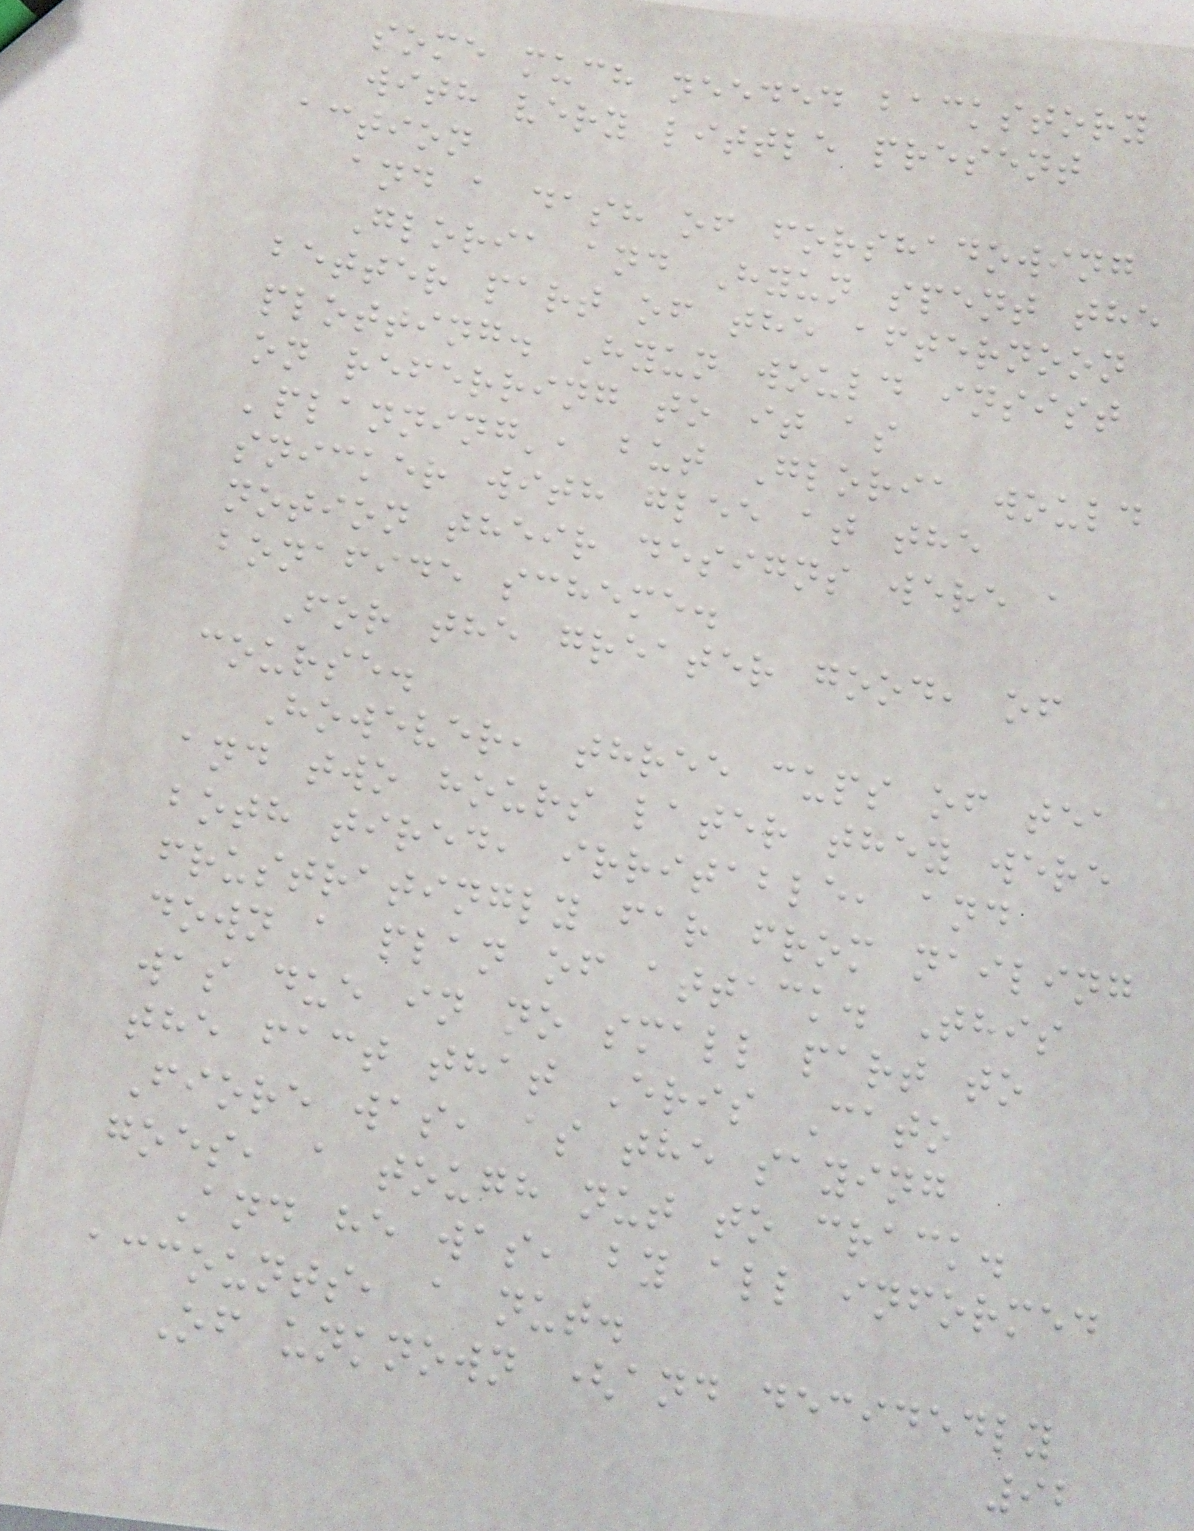some much needed backstory
with very little present
action
and a dash of forshadowing
Gloria and Hyun spent the
better part of the afternoon
plotting. Hyun would insist
on referring to it as
'planning', but Gloria would
snicker with glee at the
notion their designs were a
bonafide scheme.
For the greater good, of
course.
However, three cups of tea
and two hours later they were
both tired, irritable, and
frustratingly far from nailing
down a plan of attack. This
was due in no small part to
the fact that Eris Cato
Fiore was, as the saying
goes, a tough nut to crack.
And he was, by all informed
accounts, a nut.
Of unknown (and decidedly
92
